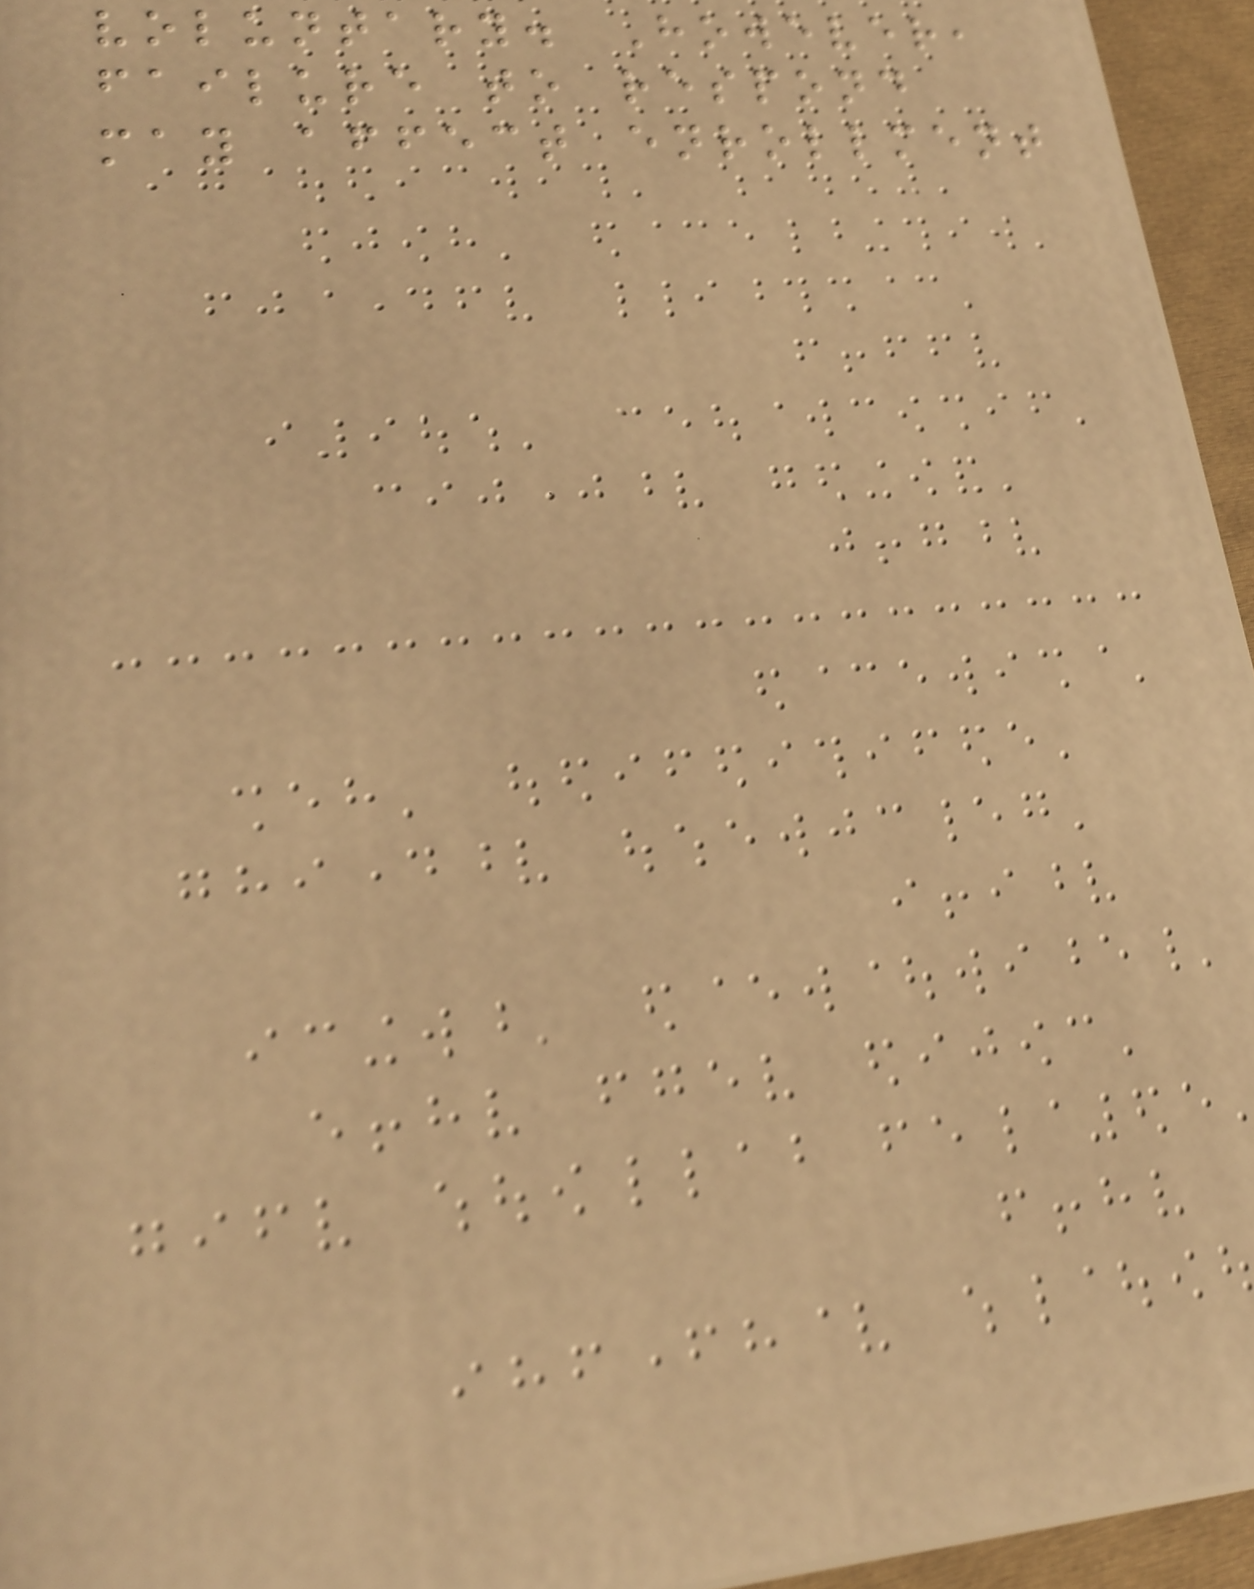voluntary. However,
failure to respond
may affect enrollment
